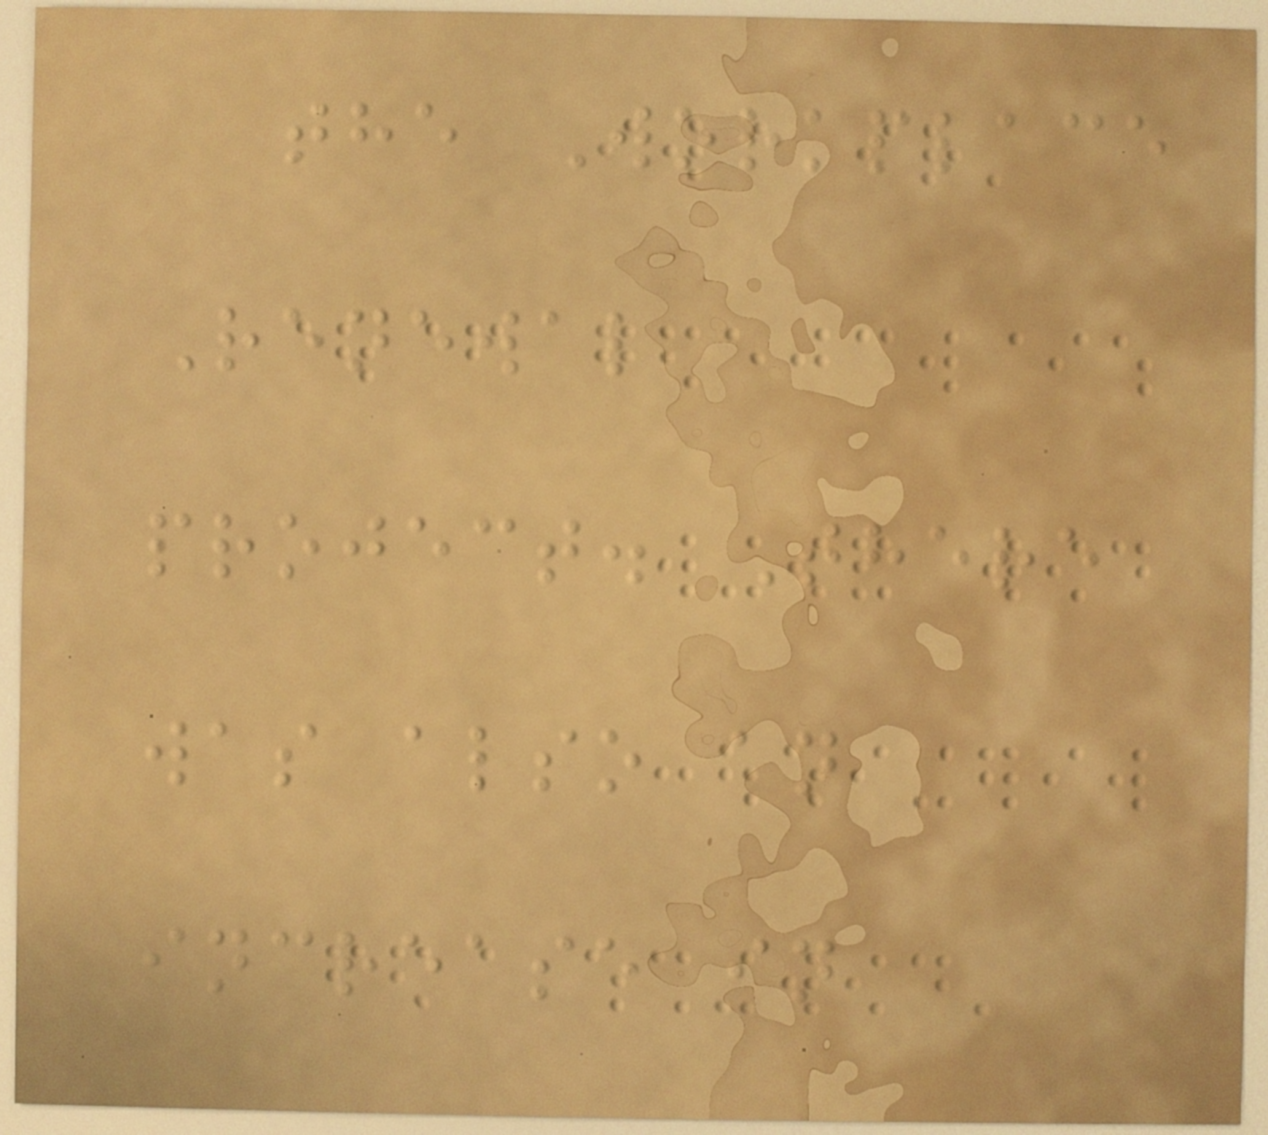the Workplace
Renewal
project. There
was also an
increase in
